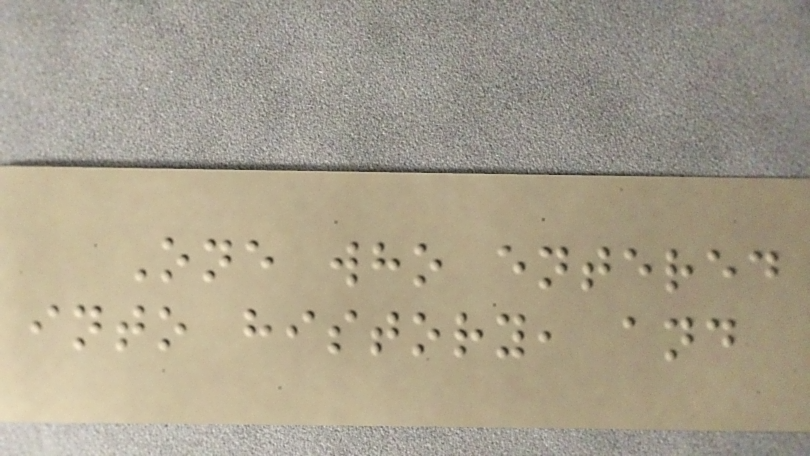One who entered
into history, and
